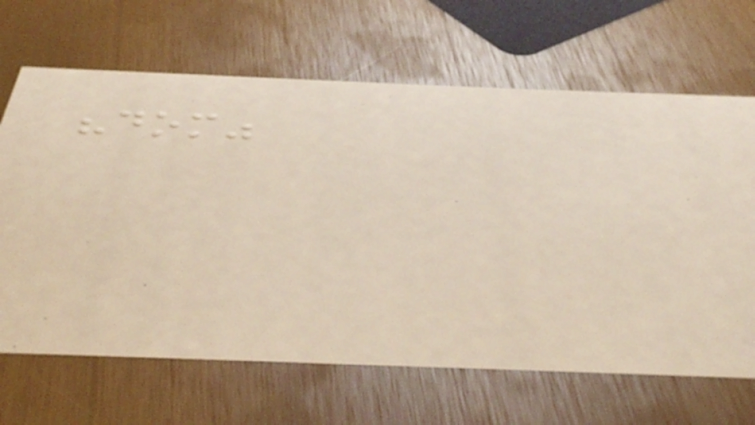"dom"
